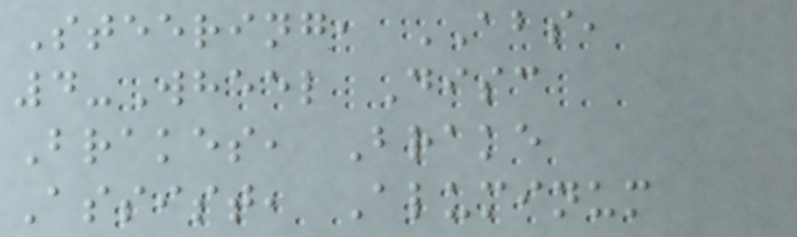Steering, ABS,
4-Wheel Disc
Brakes, Brake
Assist, Aluminum
